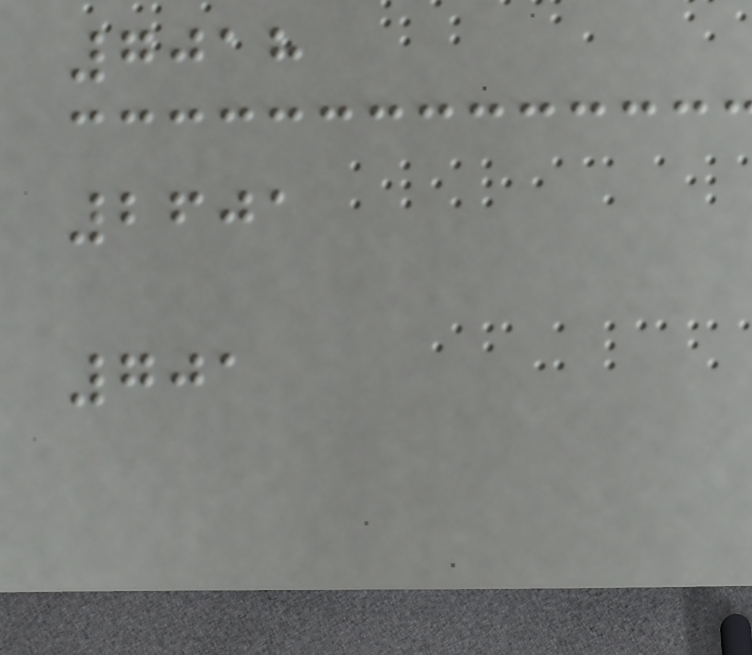7018
2601
701
